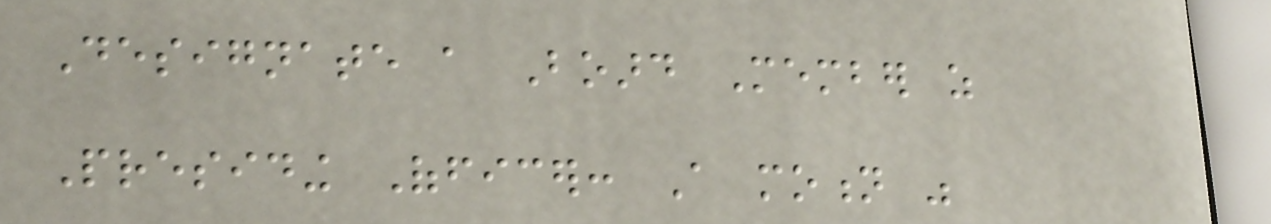Designate a Board Member as
Presiding Officer: A motion was
